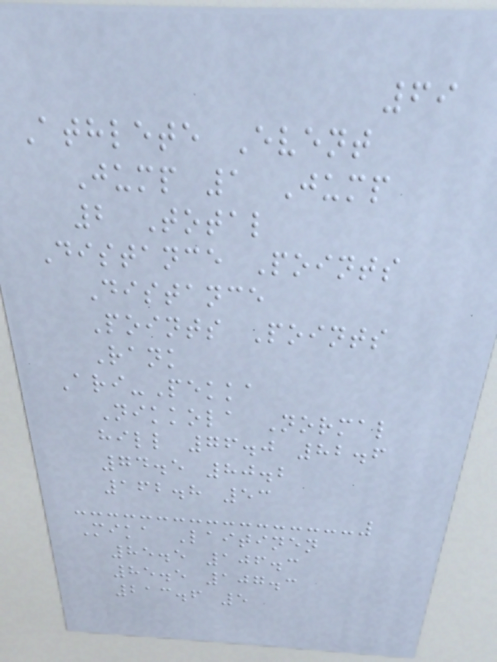69
Athlete Event
Jump 1 Jump
2 Total
Distance Points
Distance
Points Points
Rank
Ari-Pekka
Nikkola Normal
hill 76.0 82.6
74.5 80.2
162.8 53
Mika Laitinen
85.5 106.3
85.5 107.3
213.6 5
